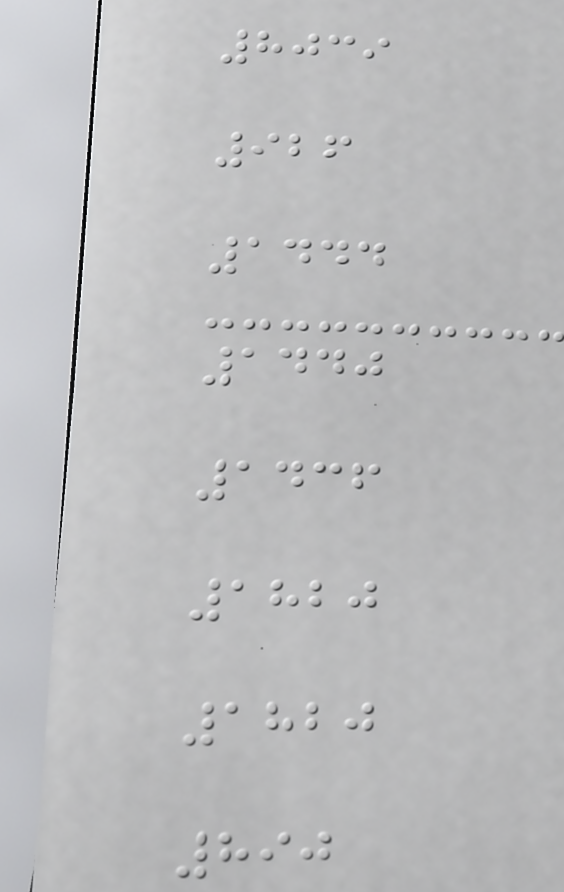8039
926
1444
1440
1436
1820
1820
890
